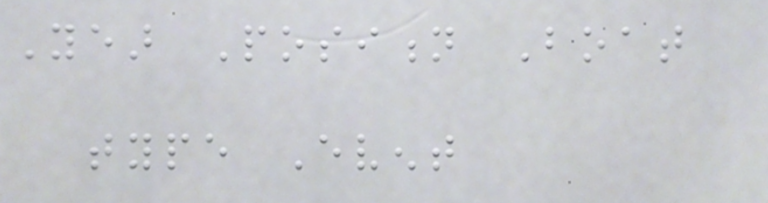Year Position Boat
type Event
